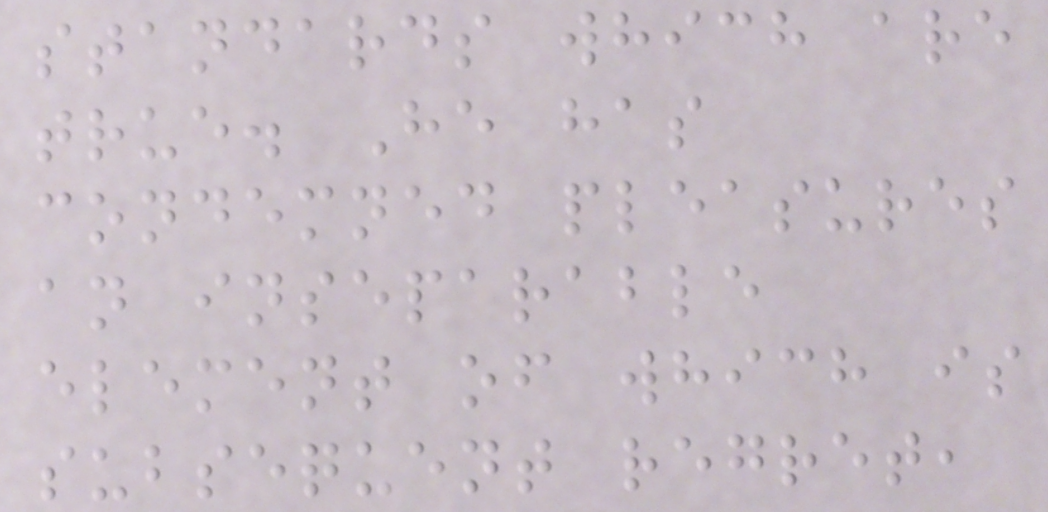standards which are
true. He has
condemned pleasures
an inseparable
element of which is
subsequent regret,
